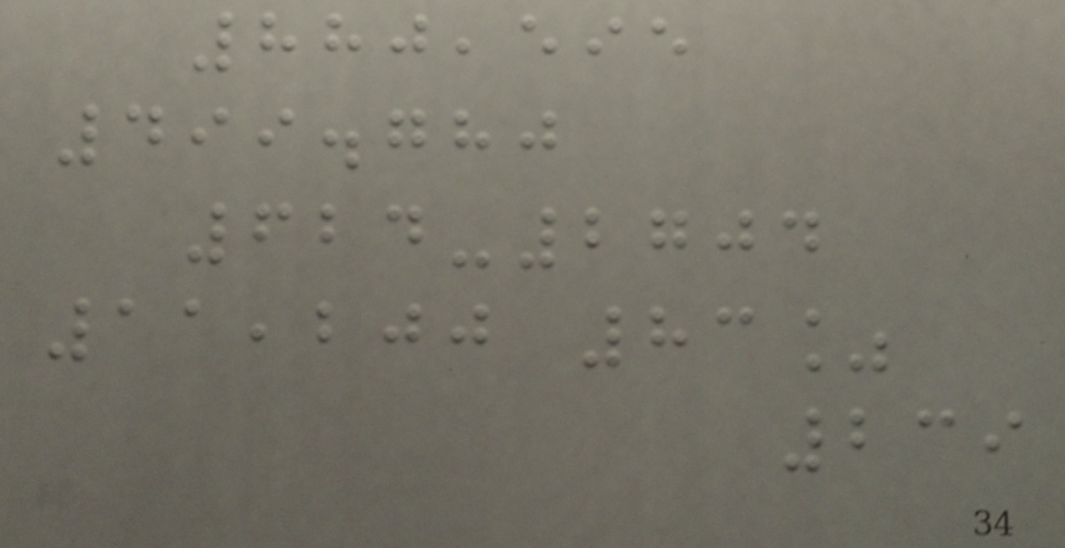880,595
499.780
624-2704
11,200 83%
239
